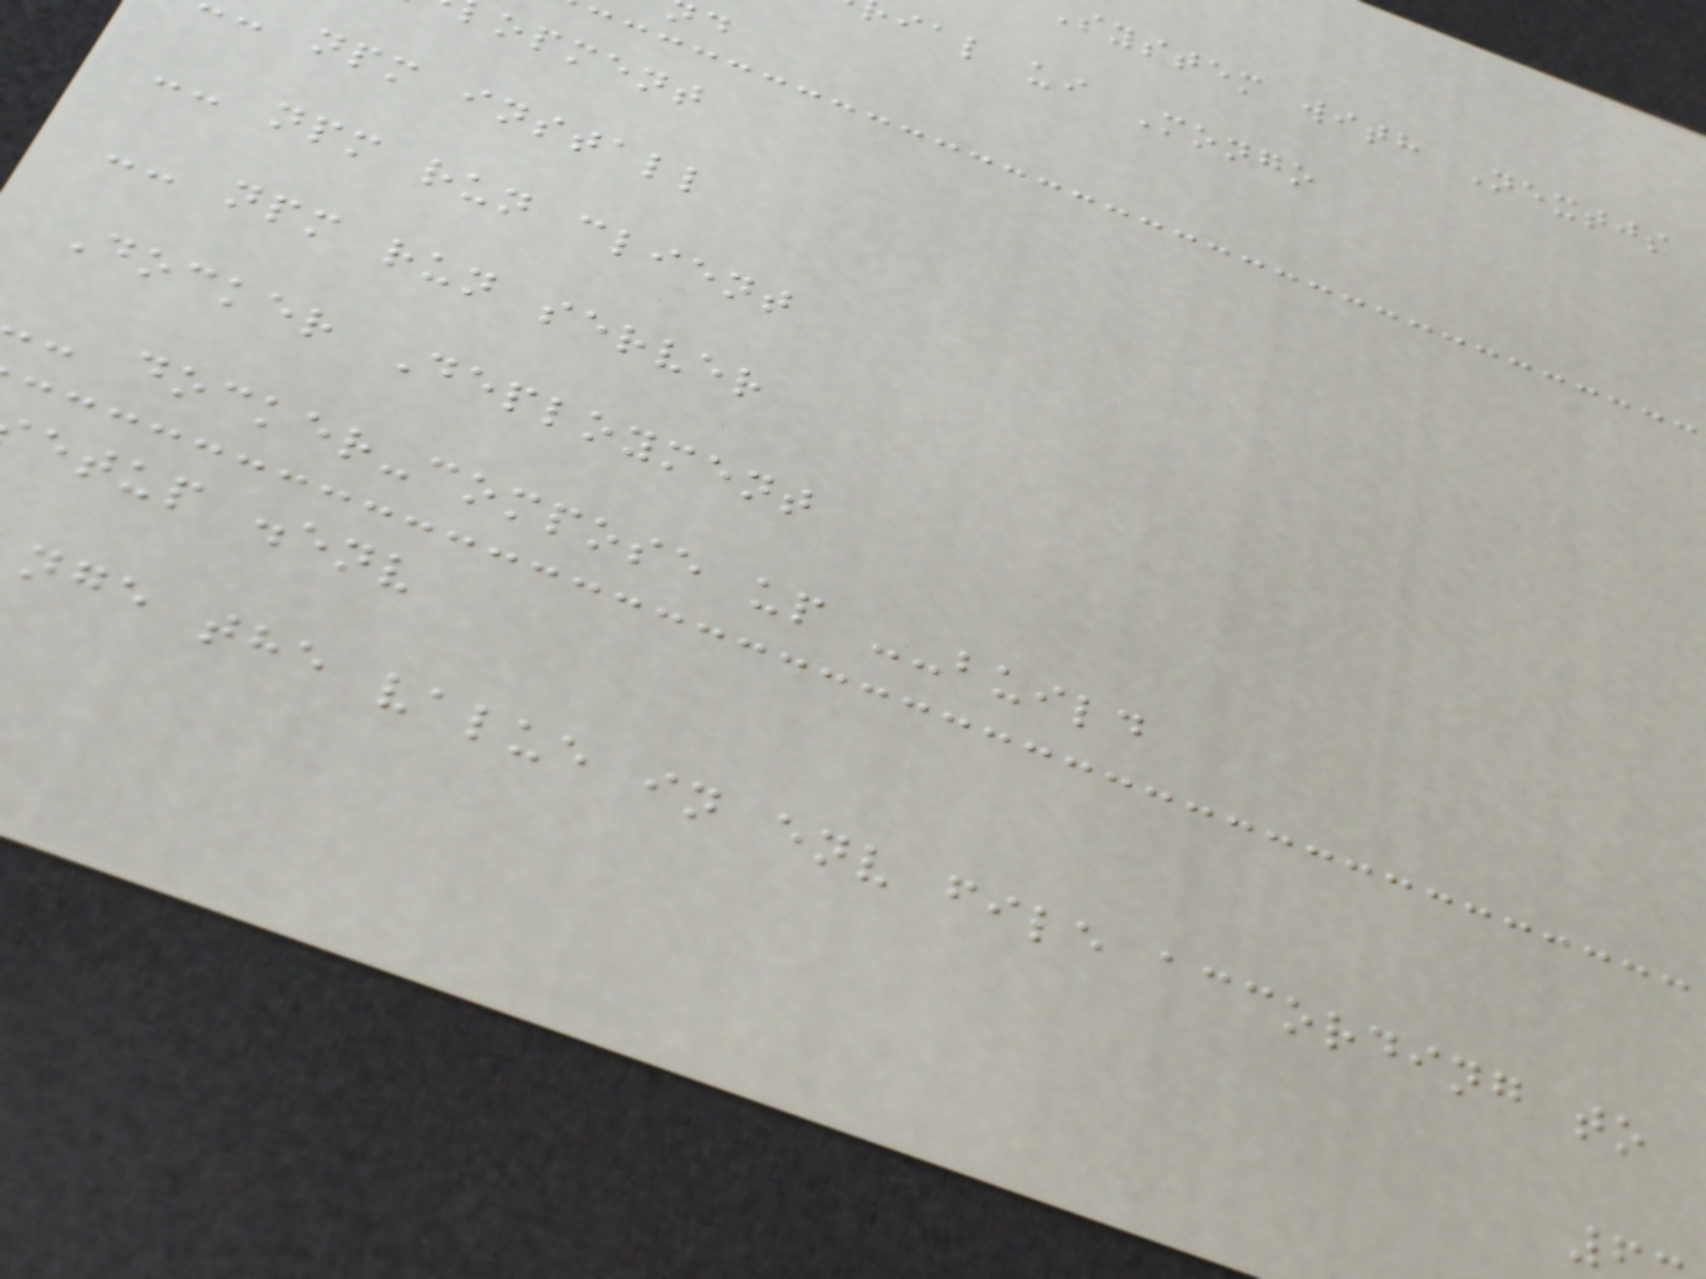system with Nextjs
ial ui Mongo
opment
npm install
-- npm run client
-- npm run server
Docker Deployment
-- docker-compose up --build
etup .env
nge the value in env file according to
